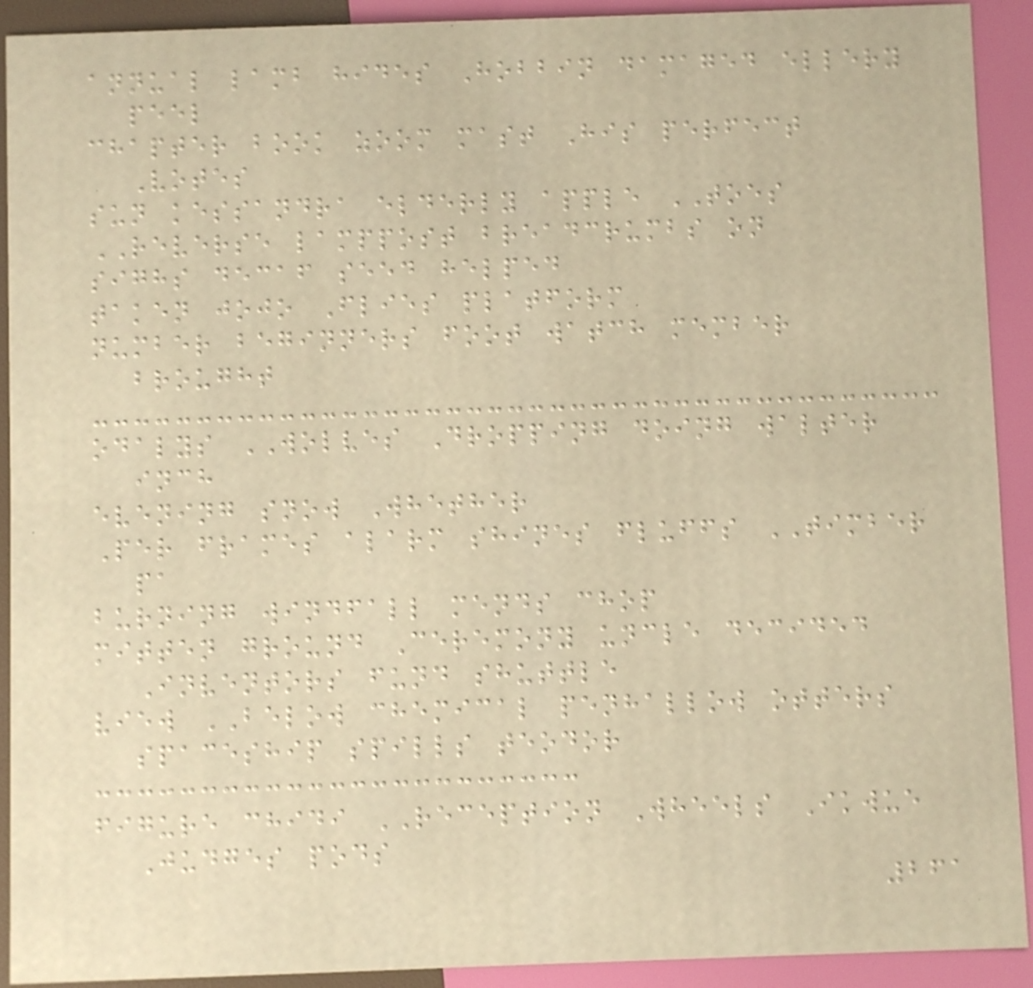annual lamb hides Hobbin damaged ellery
peel
chapter book zoom mast His perfect
Votes
sun kessandra elderly apple TOES
REVERSE lamppost breadcrumbs on
sighs decaf seed helped
taken jojo Flies platform
number beginners foot watch member
brought
odalys WOLVES Dropping doing walter
inch
evening snow Whether
Per frames alarm shines fluffs TIMBER
pa
burning windfall mends chop
mitten ground Ceremony uncle decided
Inventors fund shuttle
view BELOW chemical penhallow otters
spaceship spills teodor
figure chidi RECEPTION Wheels Ikwue
Judges pods
261
